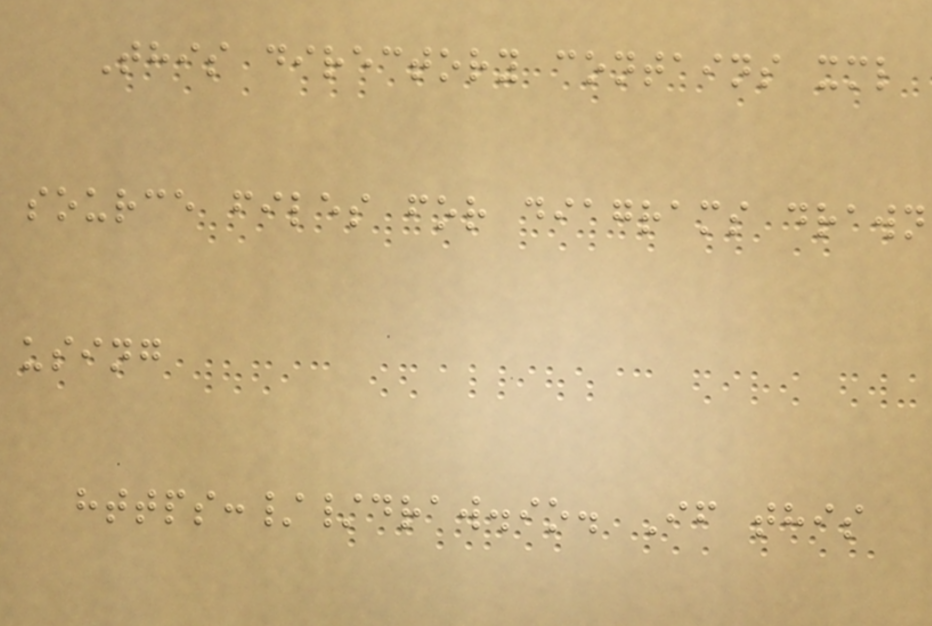This directory contains xml
source files for diagrams drawn
using
https://draw.io. If this
